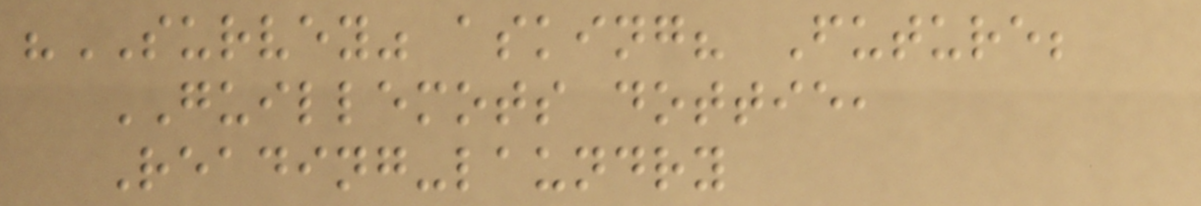"SURVEY" asking? Future;
GUILLEMOTS dottie,
Reading-laundry
